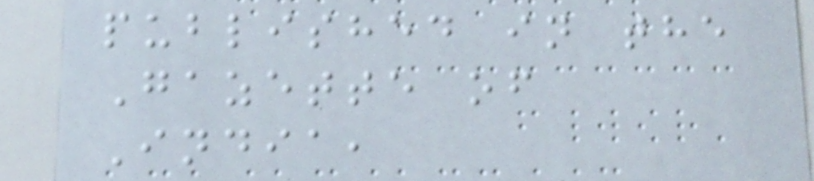published in the
Gazette of
India,
